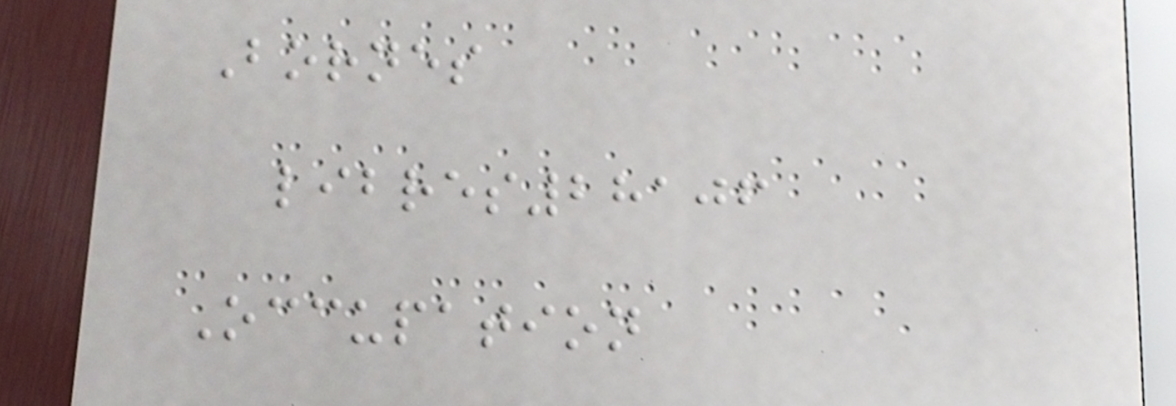Bornes
libres28106
Occupation
